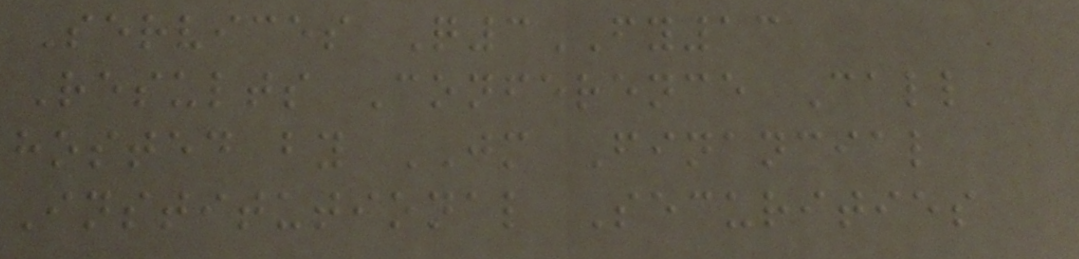Services Q3FY13
Results Conference Call
hosted by JM Financial
Institutional Securities
